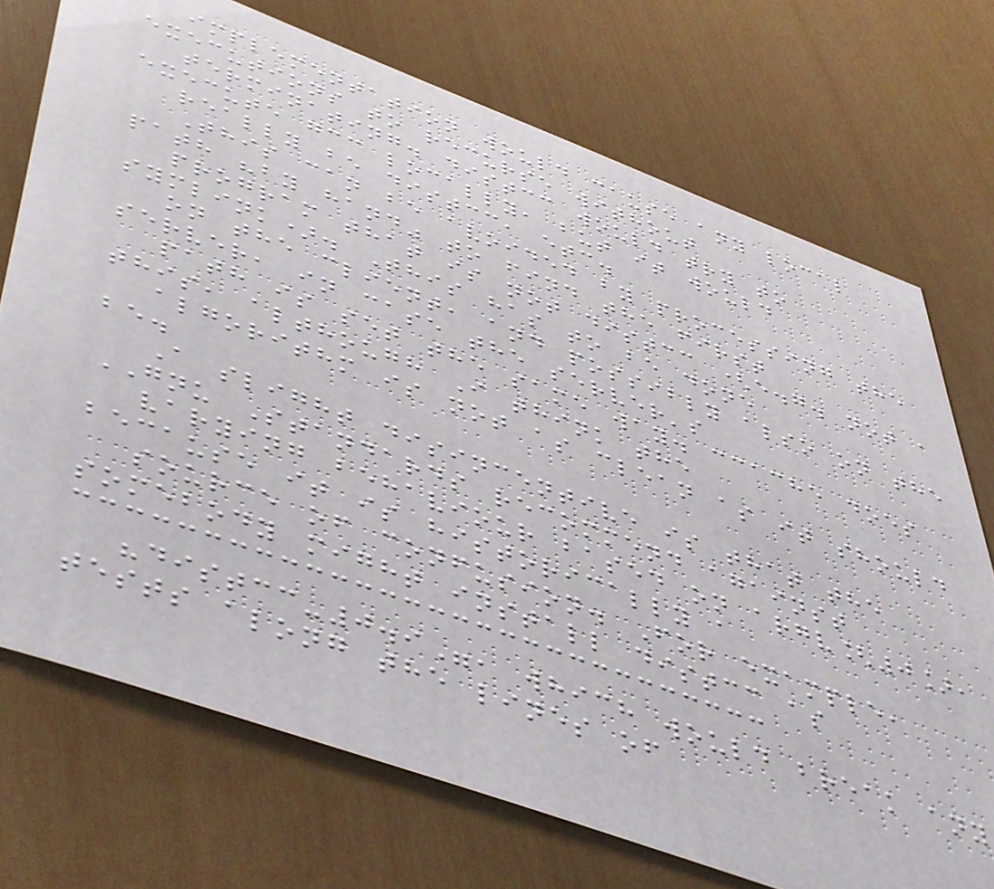implementation would cause any local
executions to recurse without
terminating. distcc would try to
execute gcc locally, but it would
really be distcc, etc.
This can be avoided by processing the
path "by hand" to find the first
program that is not distcc (e.g. not a
symlink). This has to be done
on the client, and possibly also on the
server, in case the server's
path is set the same way. ccache does
this, although I think the
algorithm is not as clean as it should
be.
A slight disincentive is that the
GNU Standards recommend against
varying behaviour based on argv[0],
because it is historically a
source of confusion. For example,
somebody might install distcc as
"distcc-0.9", which would break any
tests along the lines of
